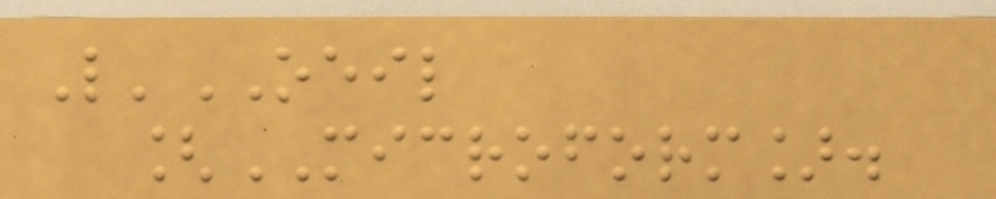L'OEIL
[MICROFORM].
